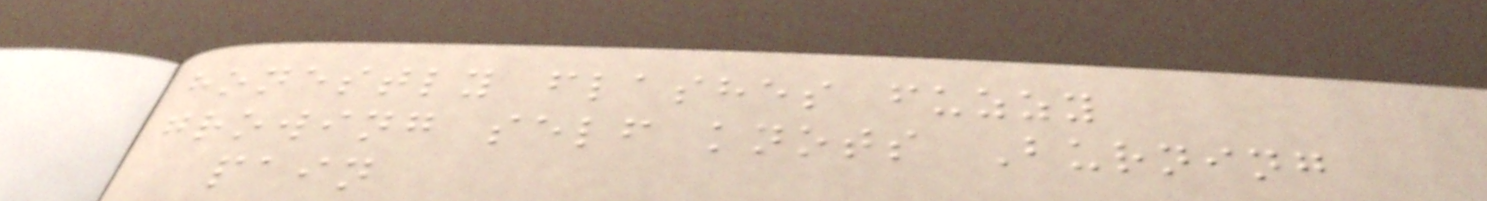honestly flashes fuzzy
growing self knots Burning
pain
